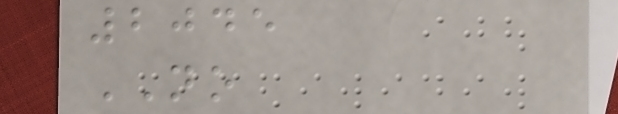2045
NO
